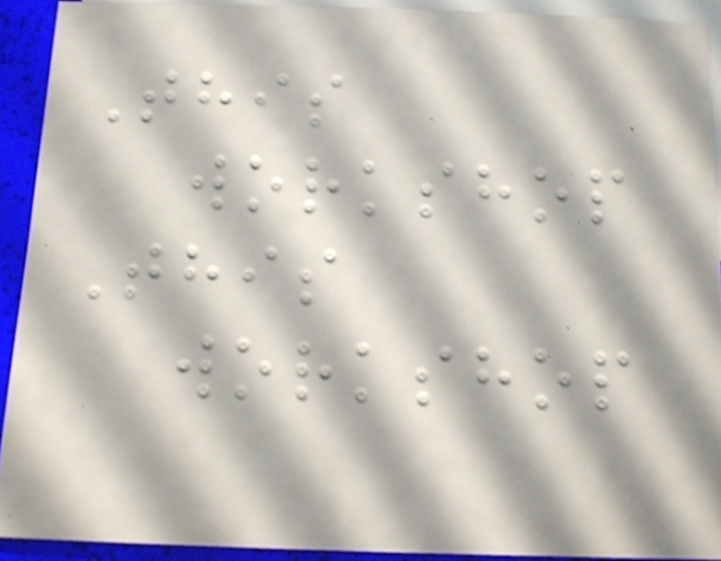This
workshop
This
workshop
